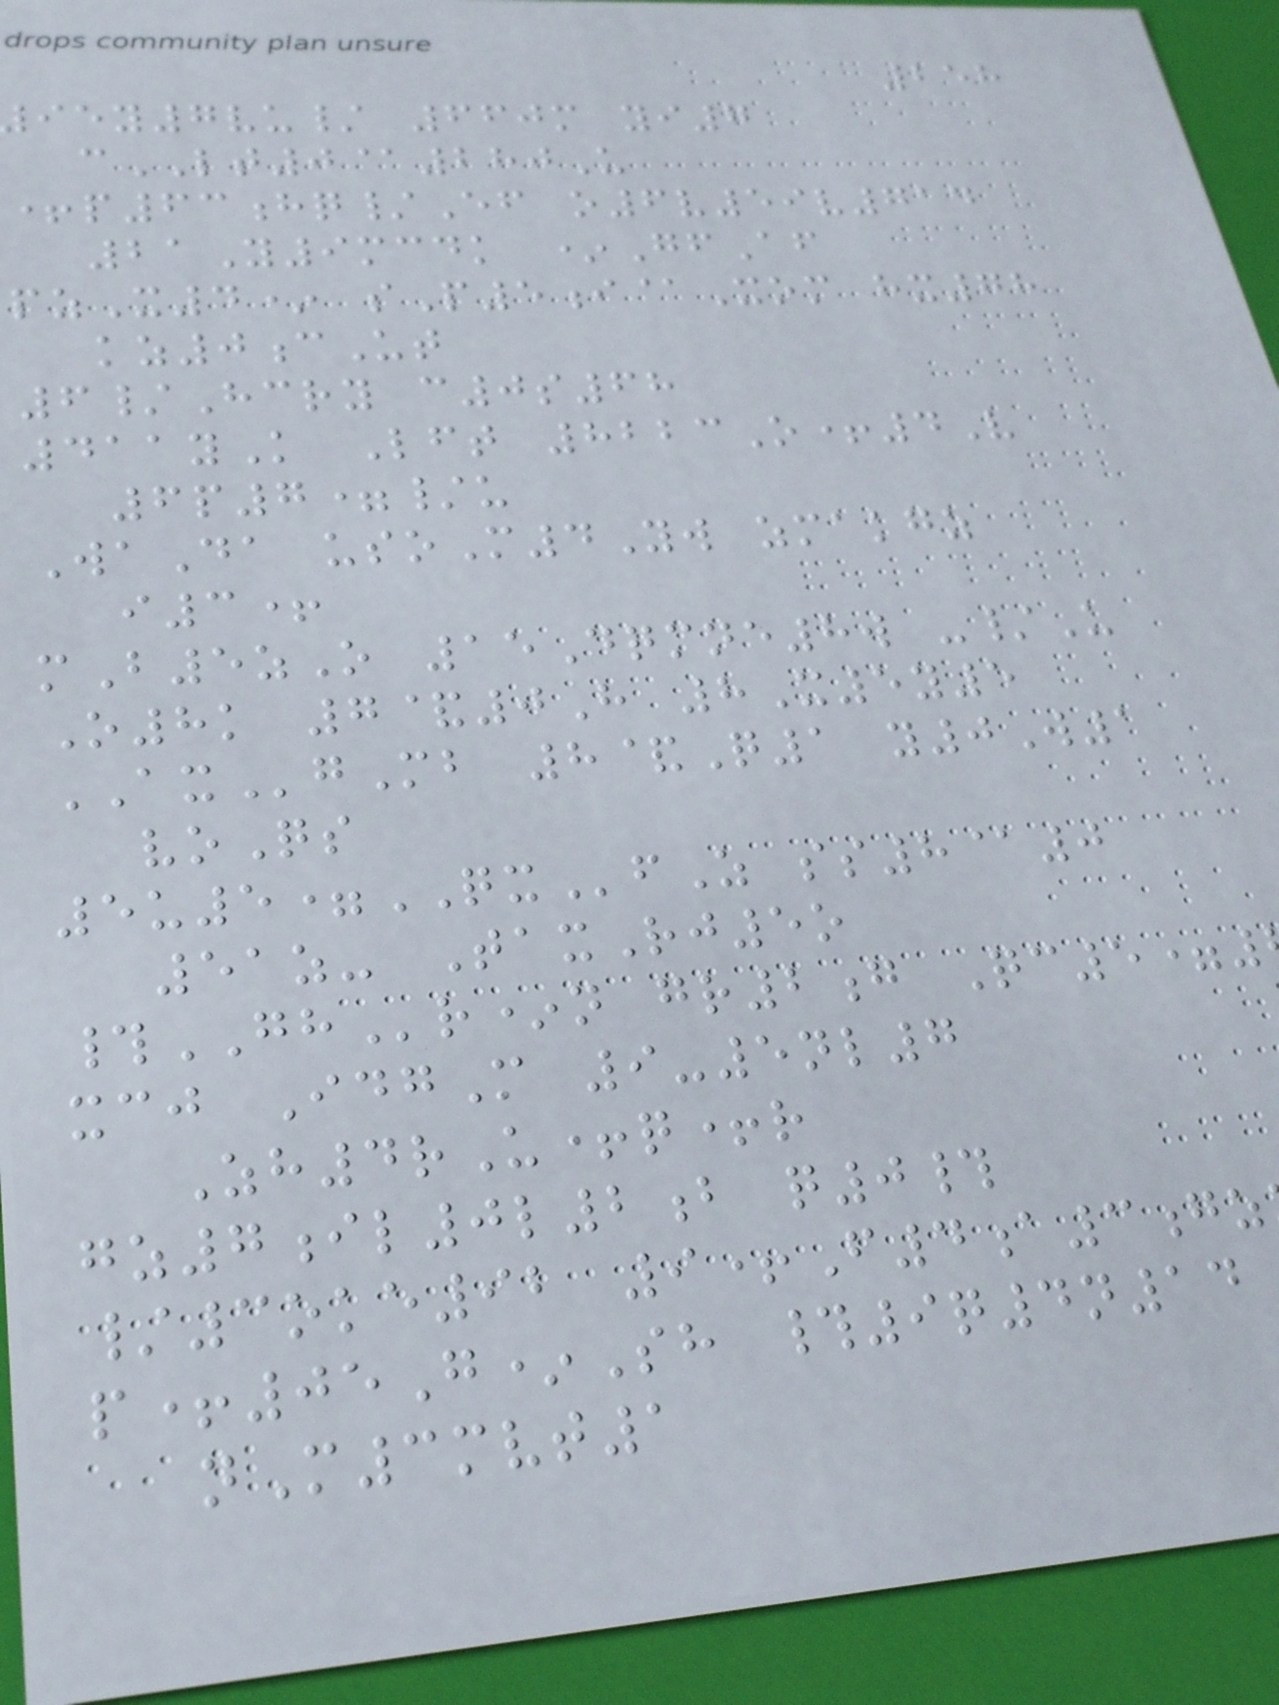258
y7vu/ 660m yi7
cLT0@280U
+p63hq/Ef o6v59v714
21Y9mcdk *GfAf
pzX4* sP5i@Xom hx78
kz0cUt
6/Hcry c0s68
411yK Lft 8223O+4V
6p7=/u
WaDa usoM4Yw zmakgz
i3+
mB5zO 15Dqmne8w -/U
O8k 7&0H 8X5y5
AXgMb 8&Q1 y0W1
voQs
5u5=QXfZ ss8@0
51z- TaxRj5o
#GHr*n gr2g Qc5=
xcj IdgM 9-5nl7
Zh4rU+q+r
gz7il0l2b q0#
/3oke92 9+F4a3gz
p+05G*Sh #9q4n14
nM3mvt1
